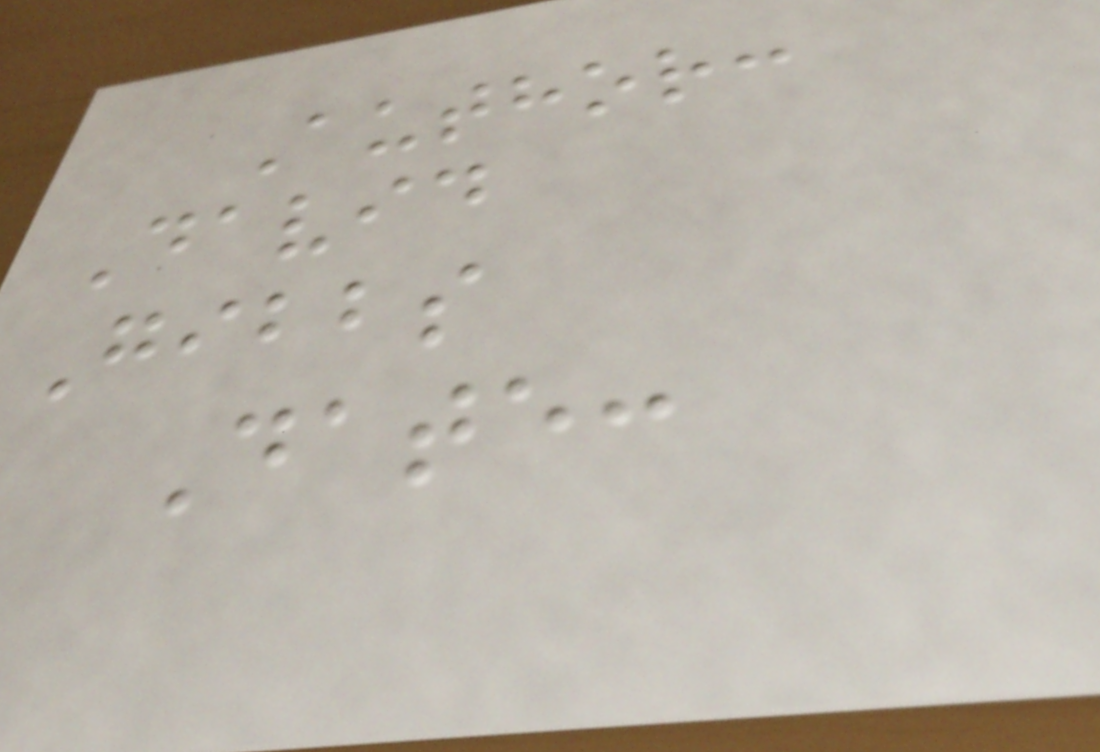Author:
David
Gibbs
Date:
